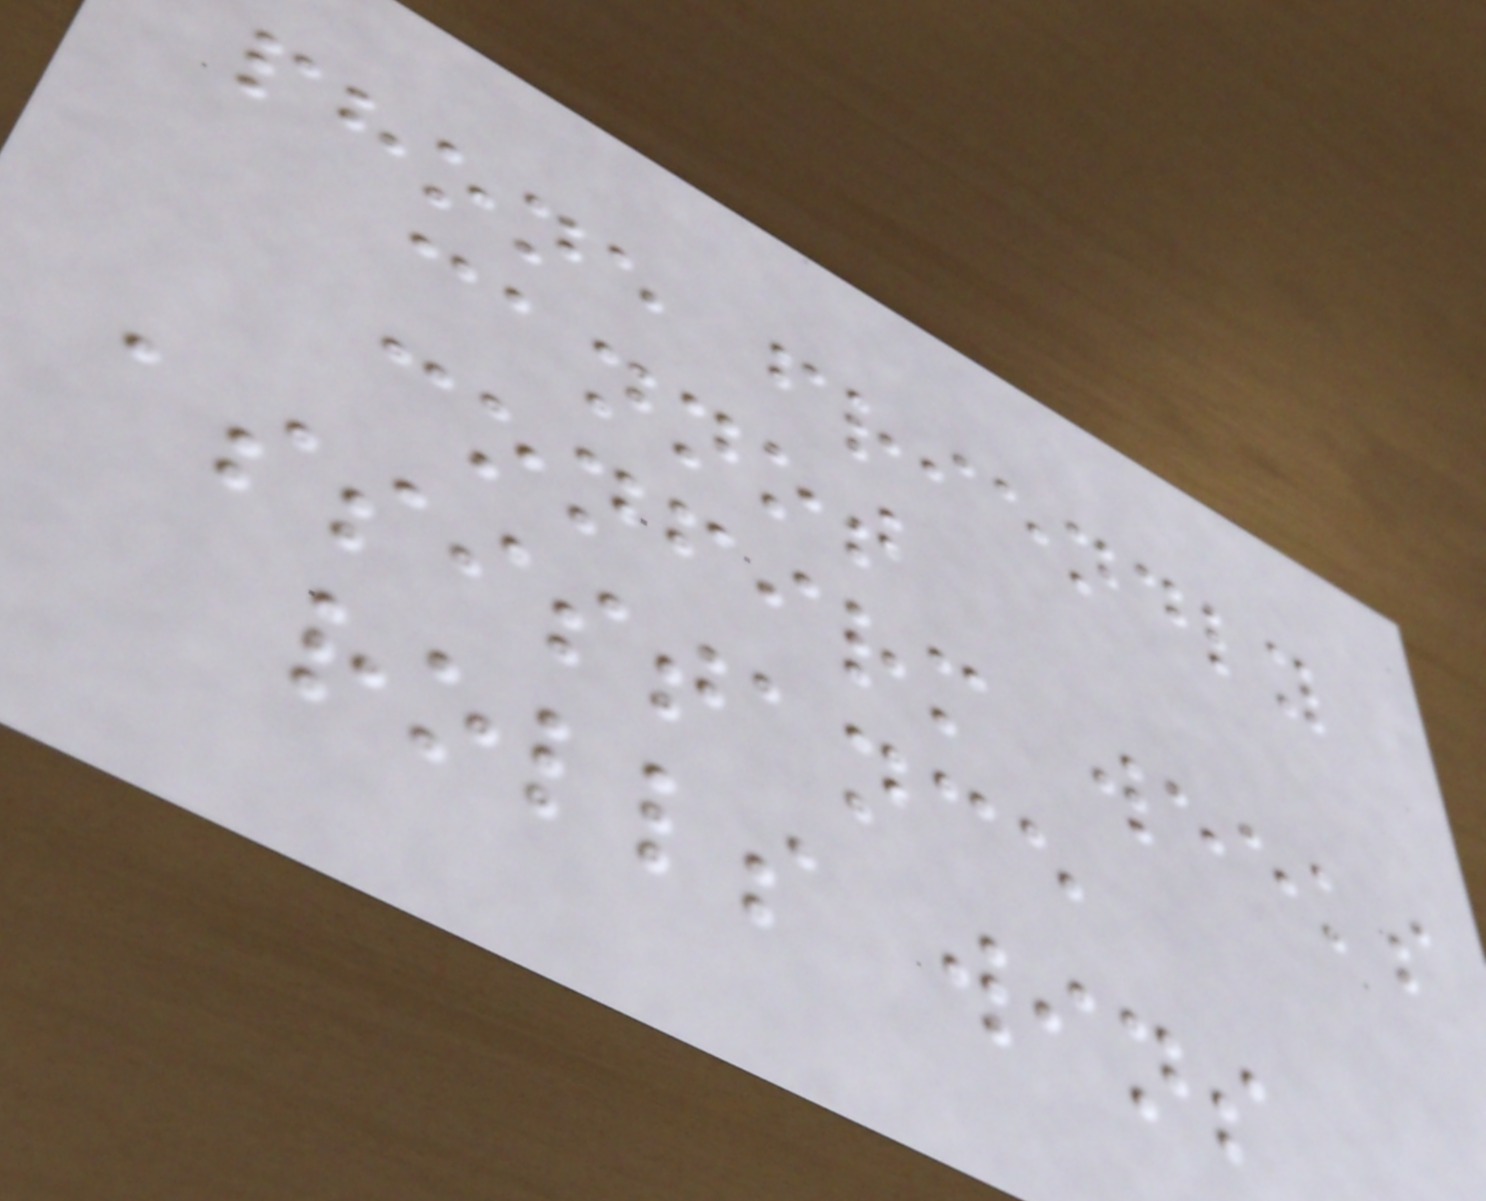phone friendly
cannot
confirm weeks
assistance
rolls wins
